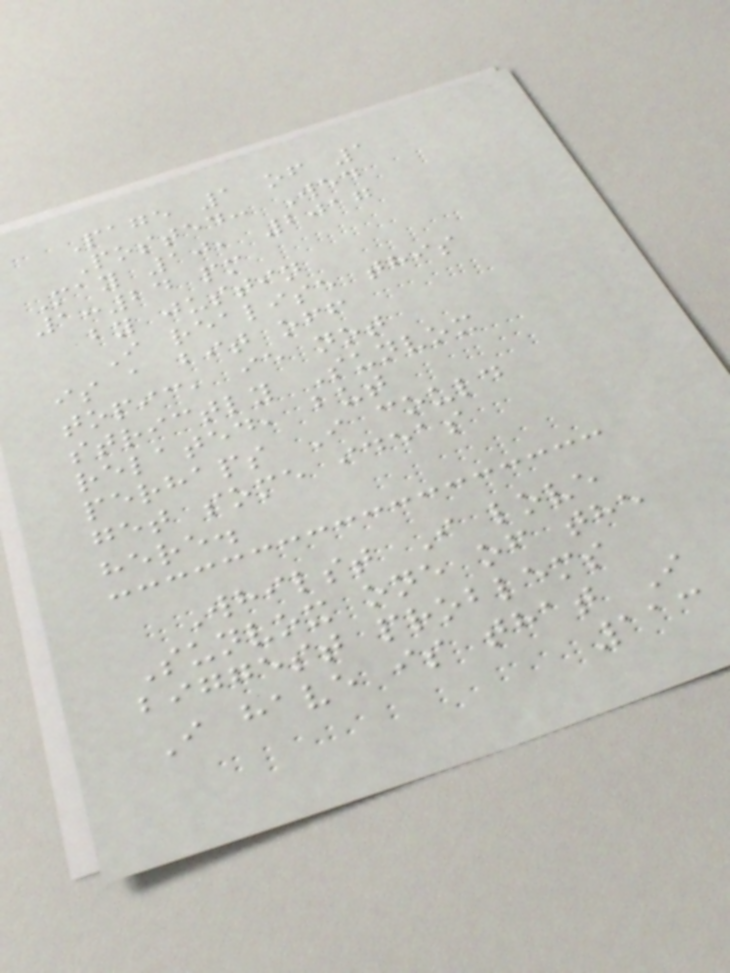Page 1 of 1
Posted: Wed
May 10, 2017
1:24 pm
by justin
I realise this
is a bit off
topic, ie not
strictly Sunvox
related, but
perhaps I could
get some ideas
here.
Whilst I love
Sunvox one of the
biggest problems
I have is that I
113
